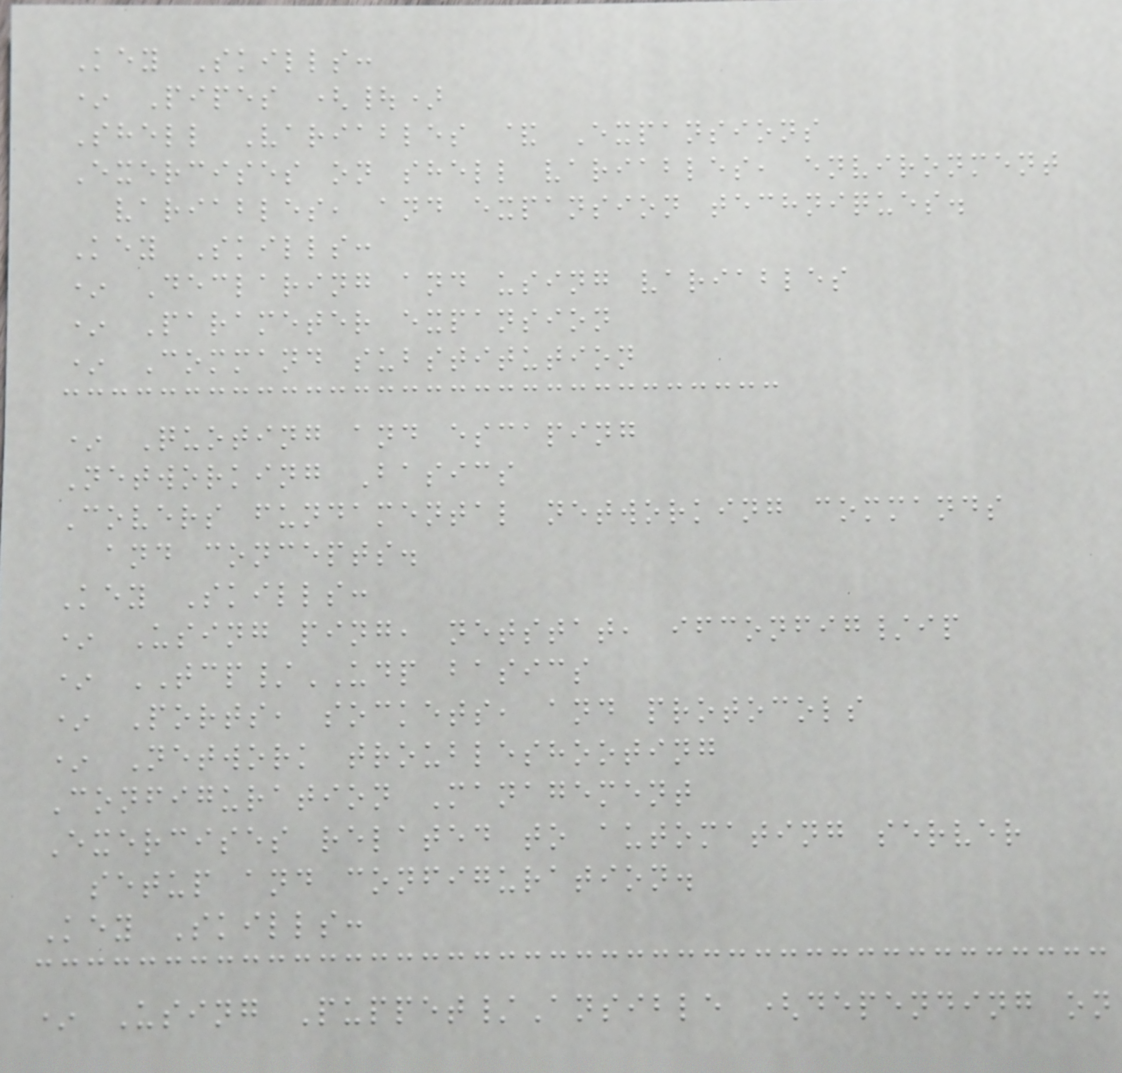Key Skills:
* Pipes (|)
Shell Variables & Expansions
Exercises on shell variables, environment
variables, and expansion techniques.
Key Skills:
* Declaring and using variables
* Parameter expansion
* Command substitution
* Quoting and escaping
Networking Basics
Covers fundamental networking commands
and concepts.
Key Skills:
* Using ping, netstat, ifconfig/ip
* TCP/UDP basics
* Ports, sockets, and protocols
* Network troubleshooting
Configuration Management
Exercises related to automating server
setup and configuration.
Key Skills:
* Using Puppet/Ansible (depending on
